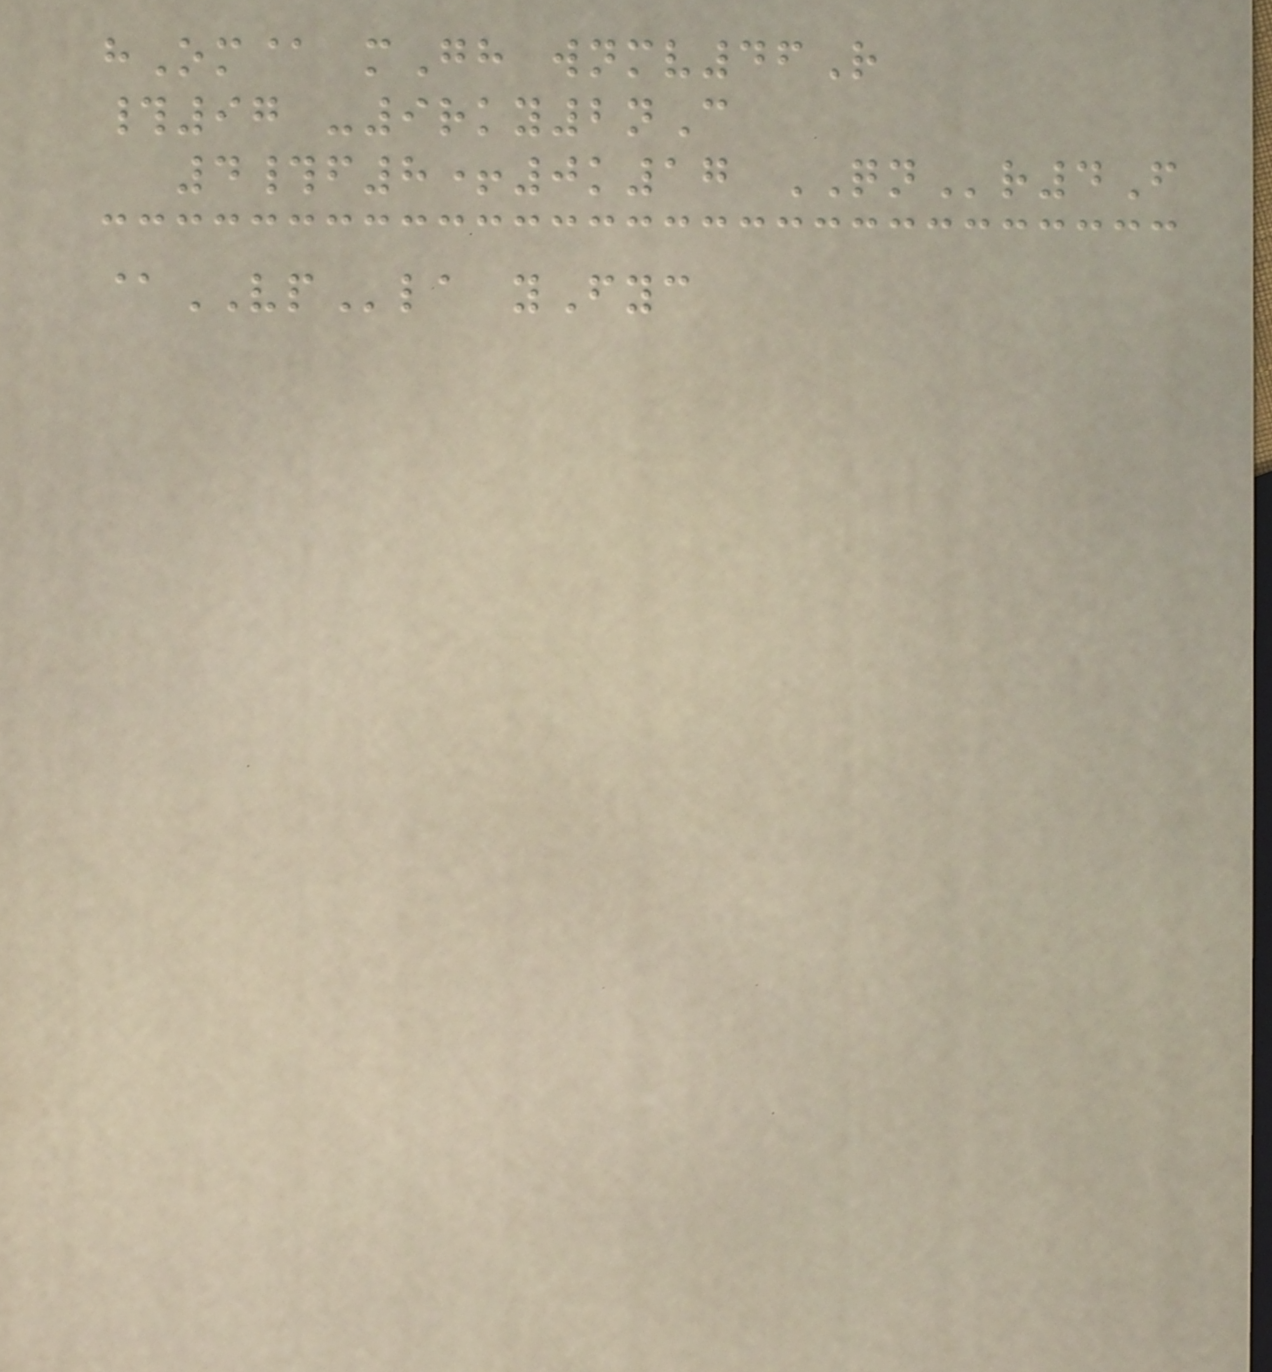hOm@ mGh wnmv46R
#97 -9rky2nC
4#f8+0k17 QNr4F
@VPla yFyc
